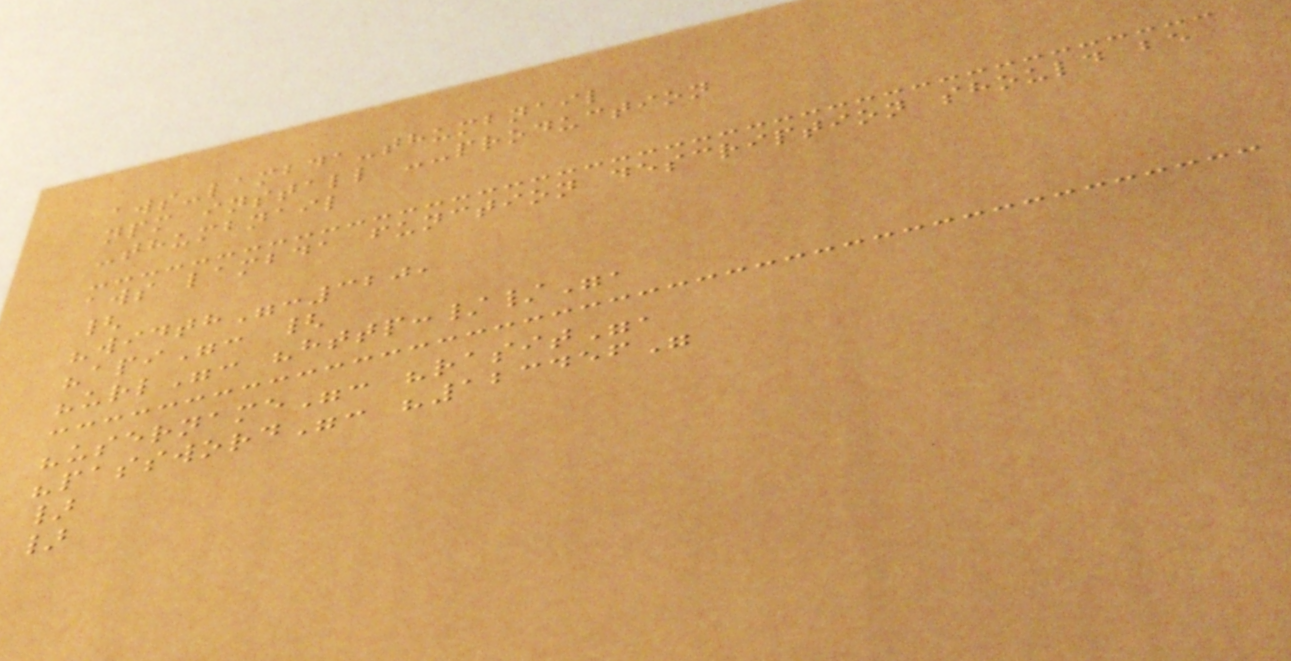aws-lambda-thumbnail
npm install --production
-thumbnail
aws lambda function description should be
{
"width":320,
"api": {
"url": "http://",
"username": "rasit",
"password": "123456"
}
}
